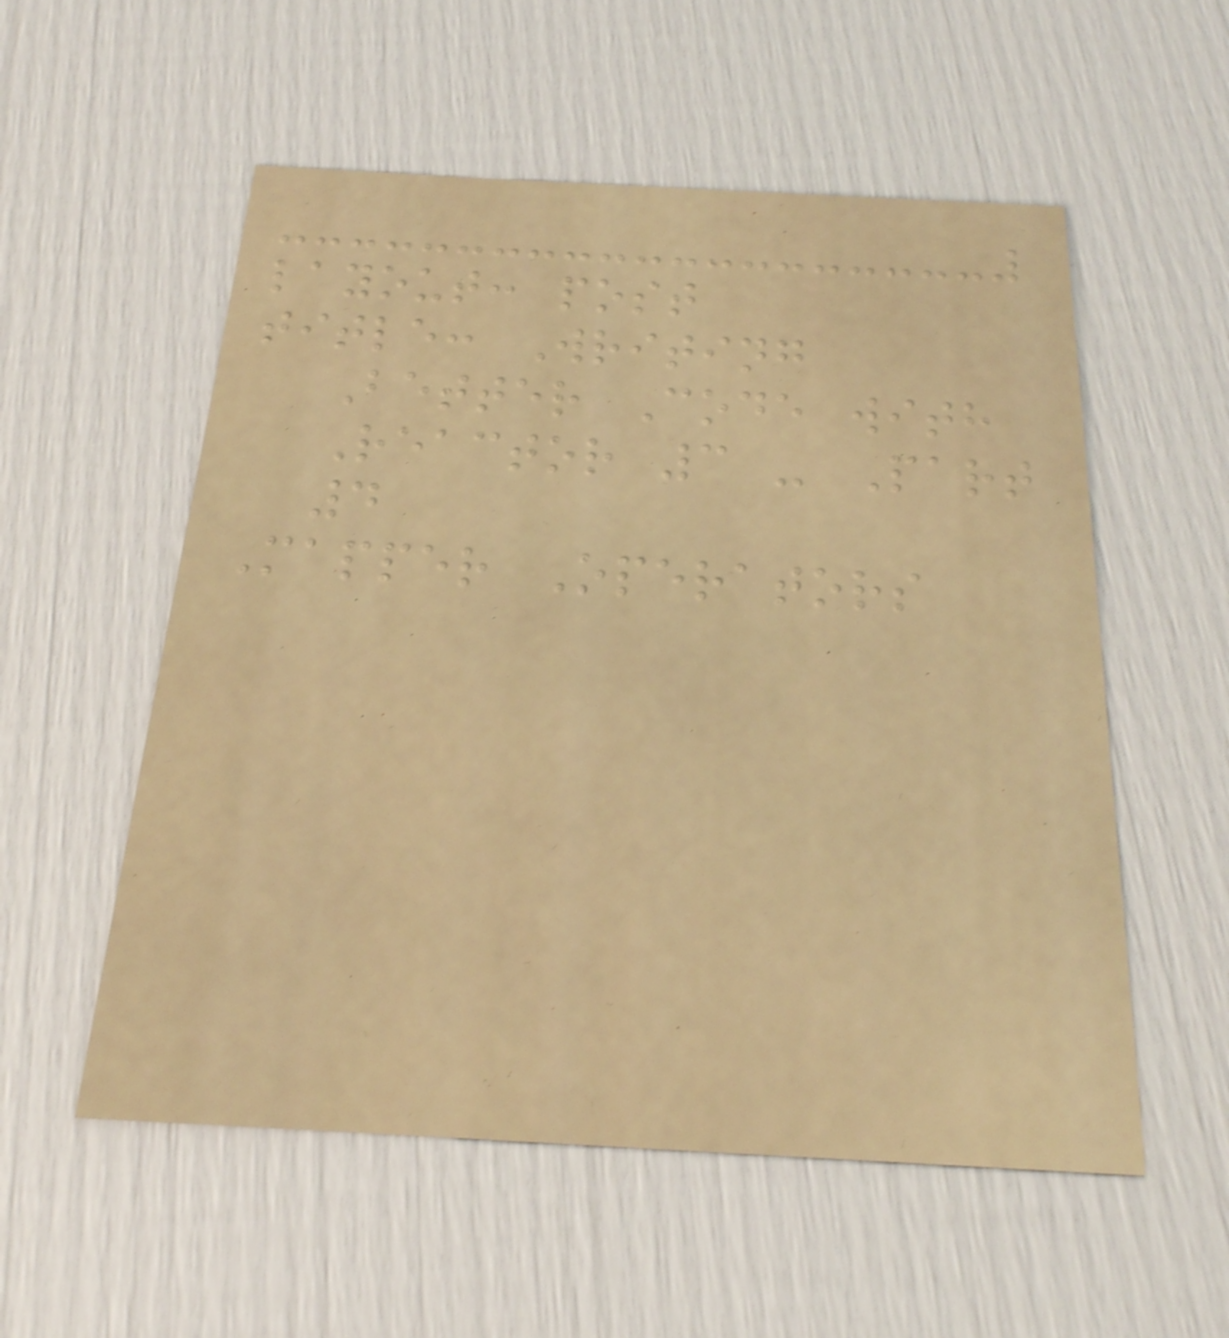layout: post
title: Writing
Better Code with
Reactor 3 - Part
4
Mapper Operators
